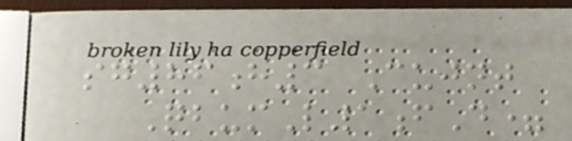sg86h3 Cujnt
QbumL1fD=
